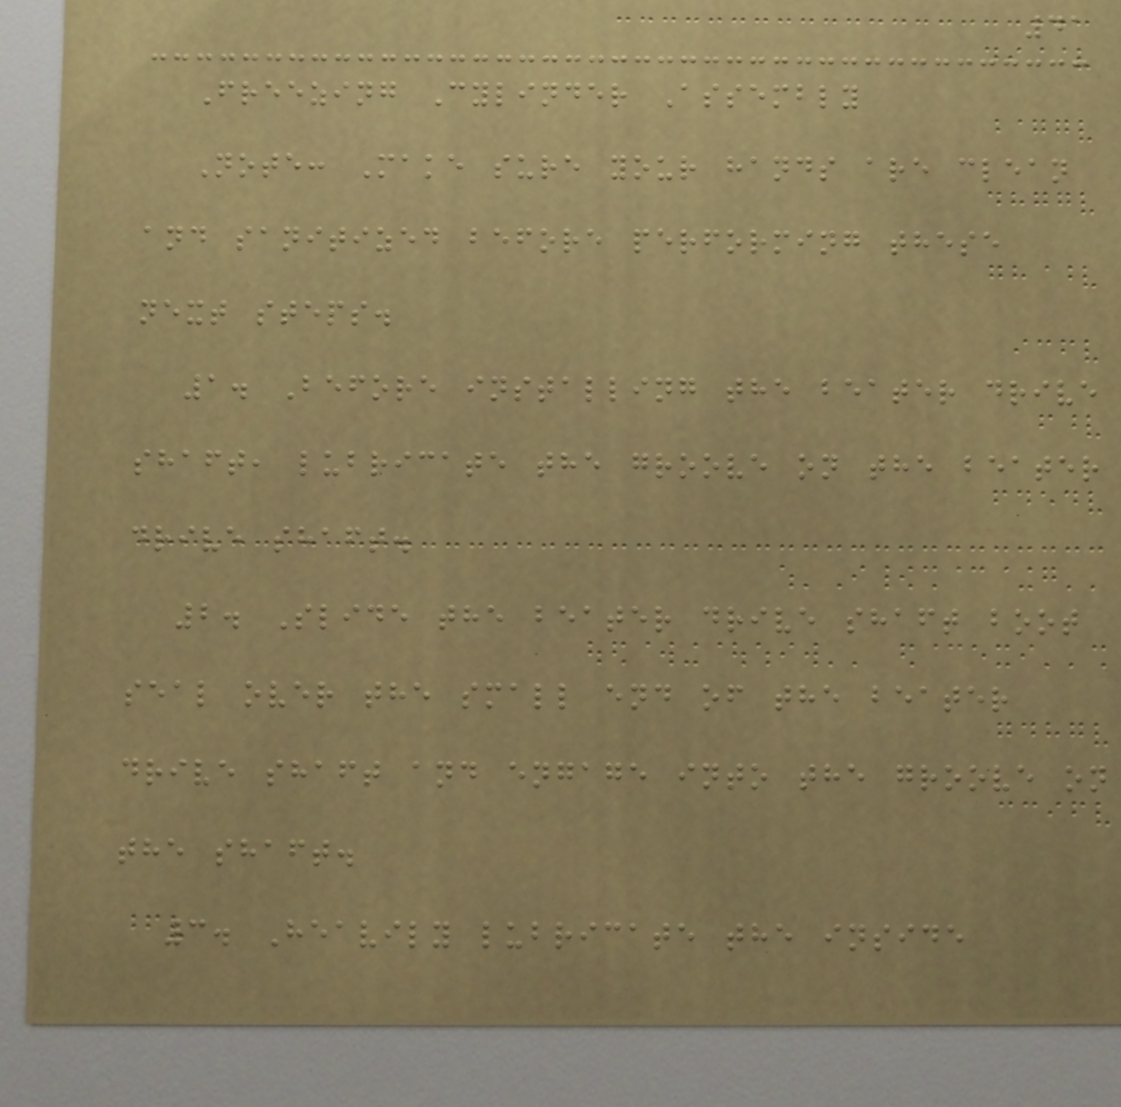41
Freezing Cylinder Assembly
Note: Make sure your hands are clean
and sanitized before performing these
next steps.
1. Before installing the beater drive
shaft, lubricate the groove on the beater
drive shaft.
2. Slide the beater drive shaft boot
seal over the small end of the beater
drive shaft and engage into the groove on
the shaft.
3. Heavily lubricate the inside
